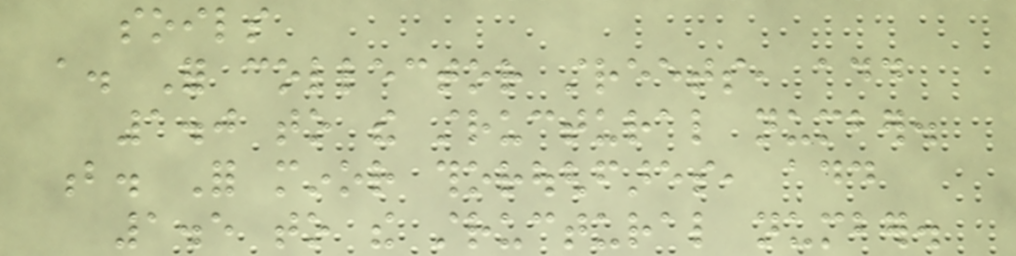soils
a. For collector streets, add
1.0 to the structural number.
b. For minor thoroughfares, add
1.5 to the structural number.
